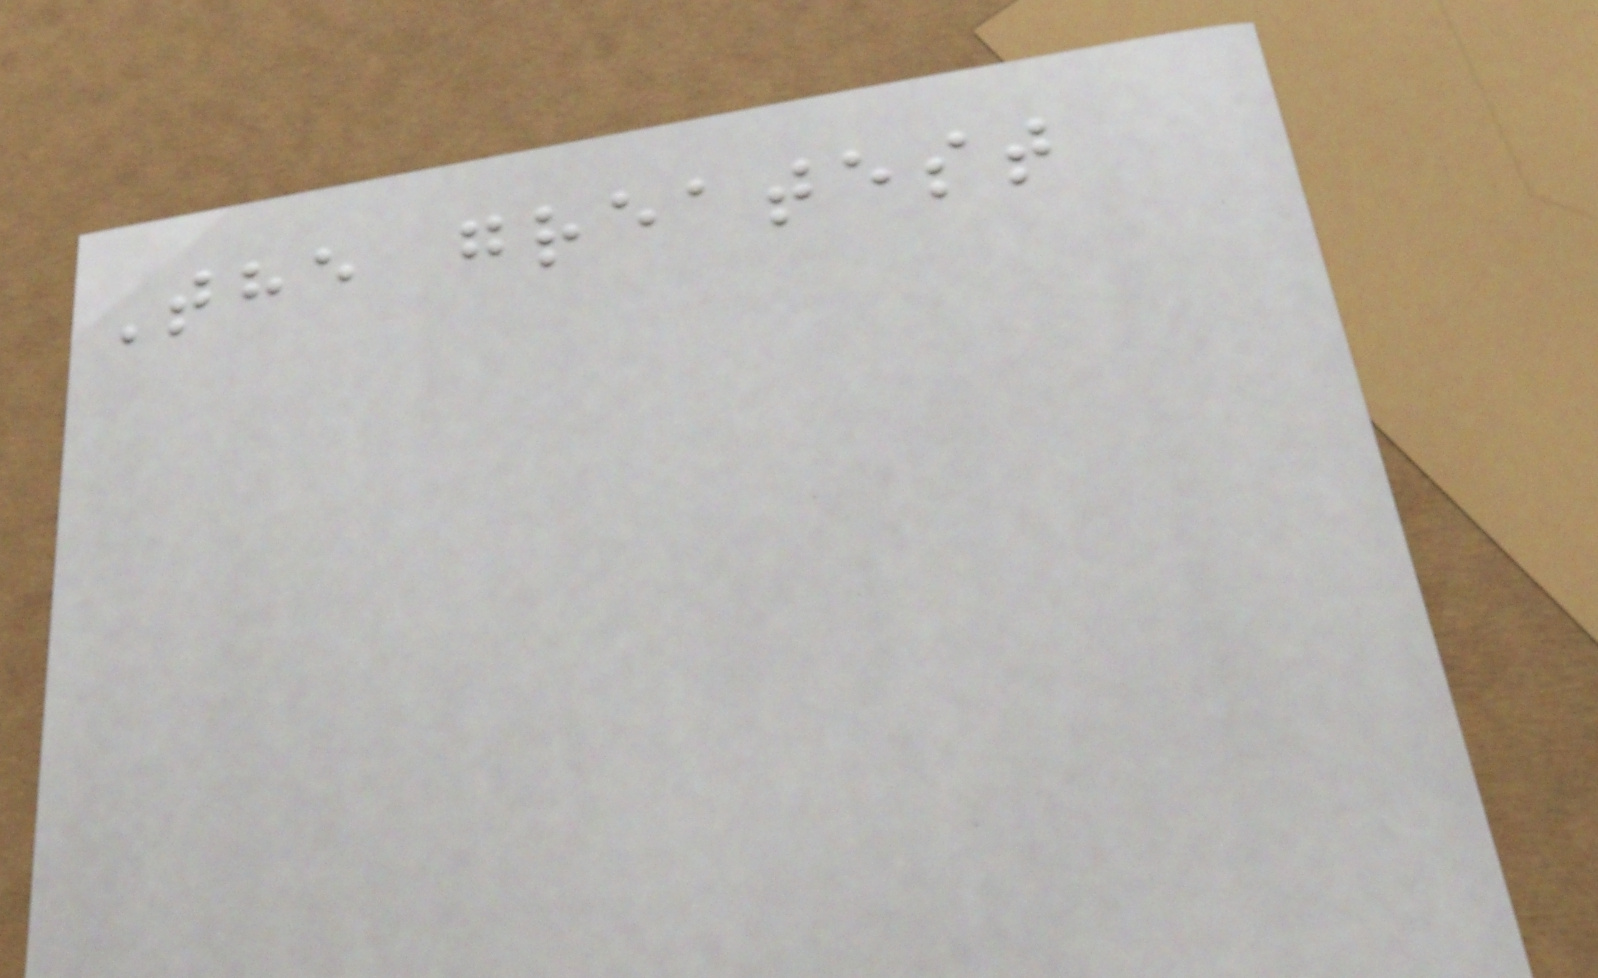The greatest
